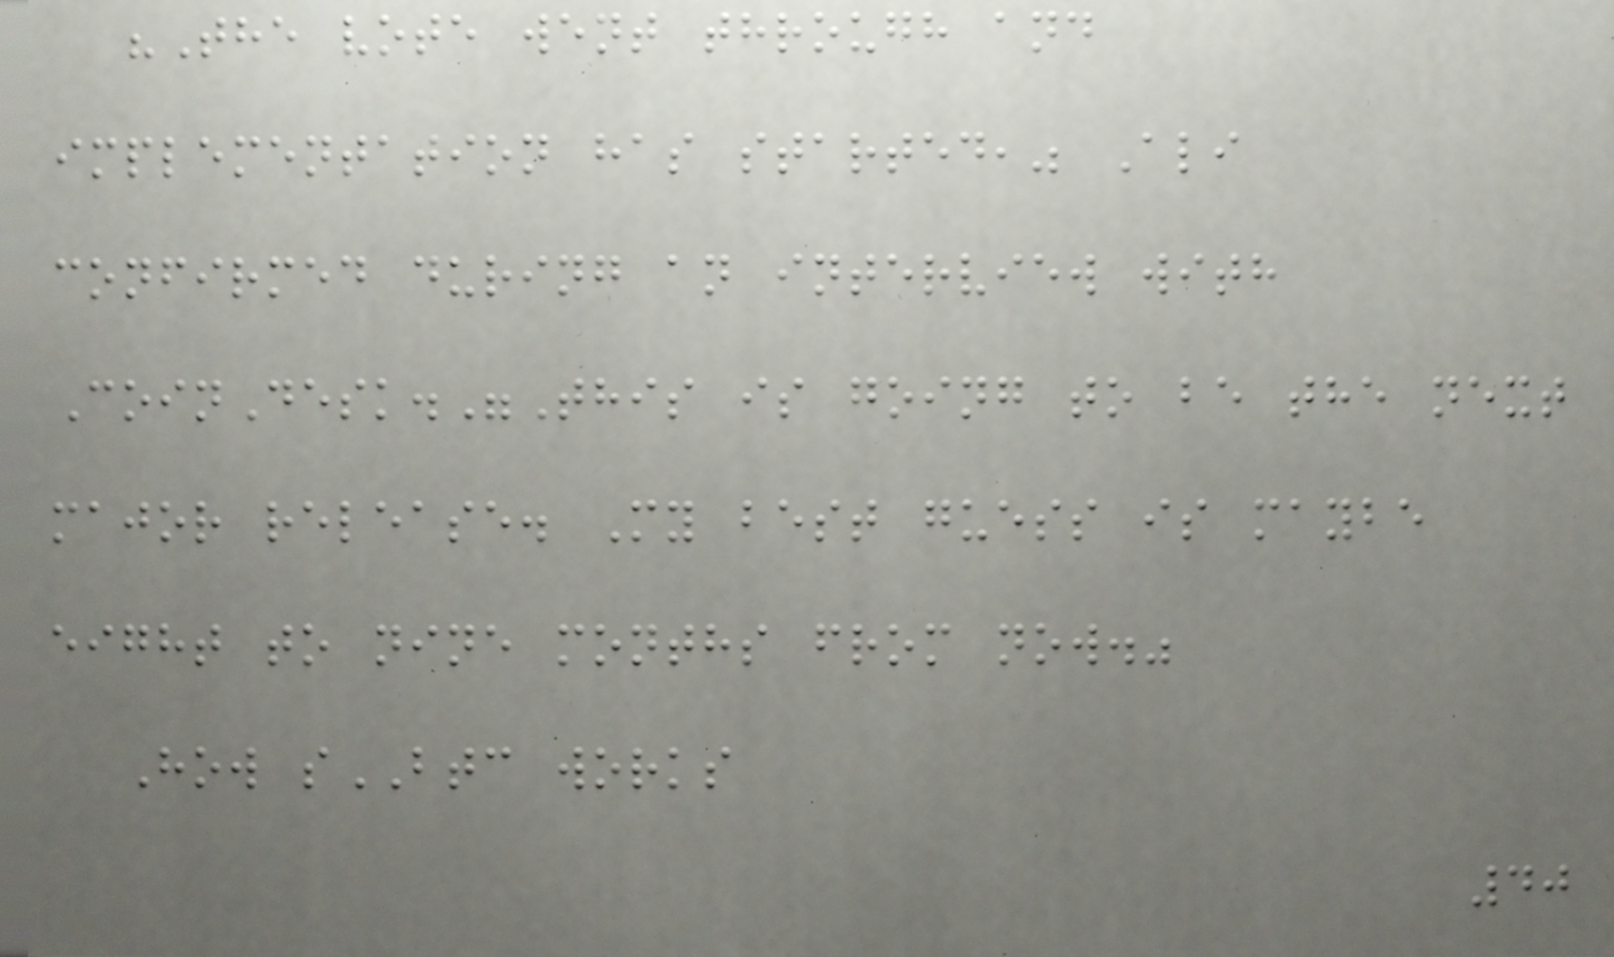"The vote went through and
implementation has started," Ali
confirmed during an interview with
CoinDesk."This is going to be the next
major release. My best guess is maybe
eight to nine months from now."
How sBTC works
40
